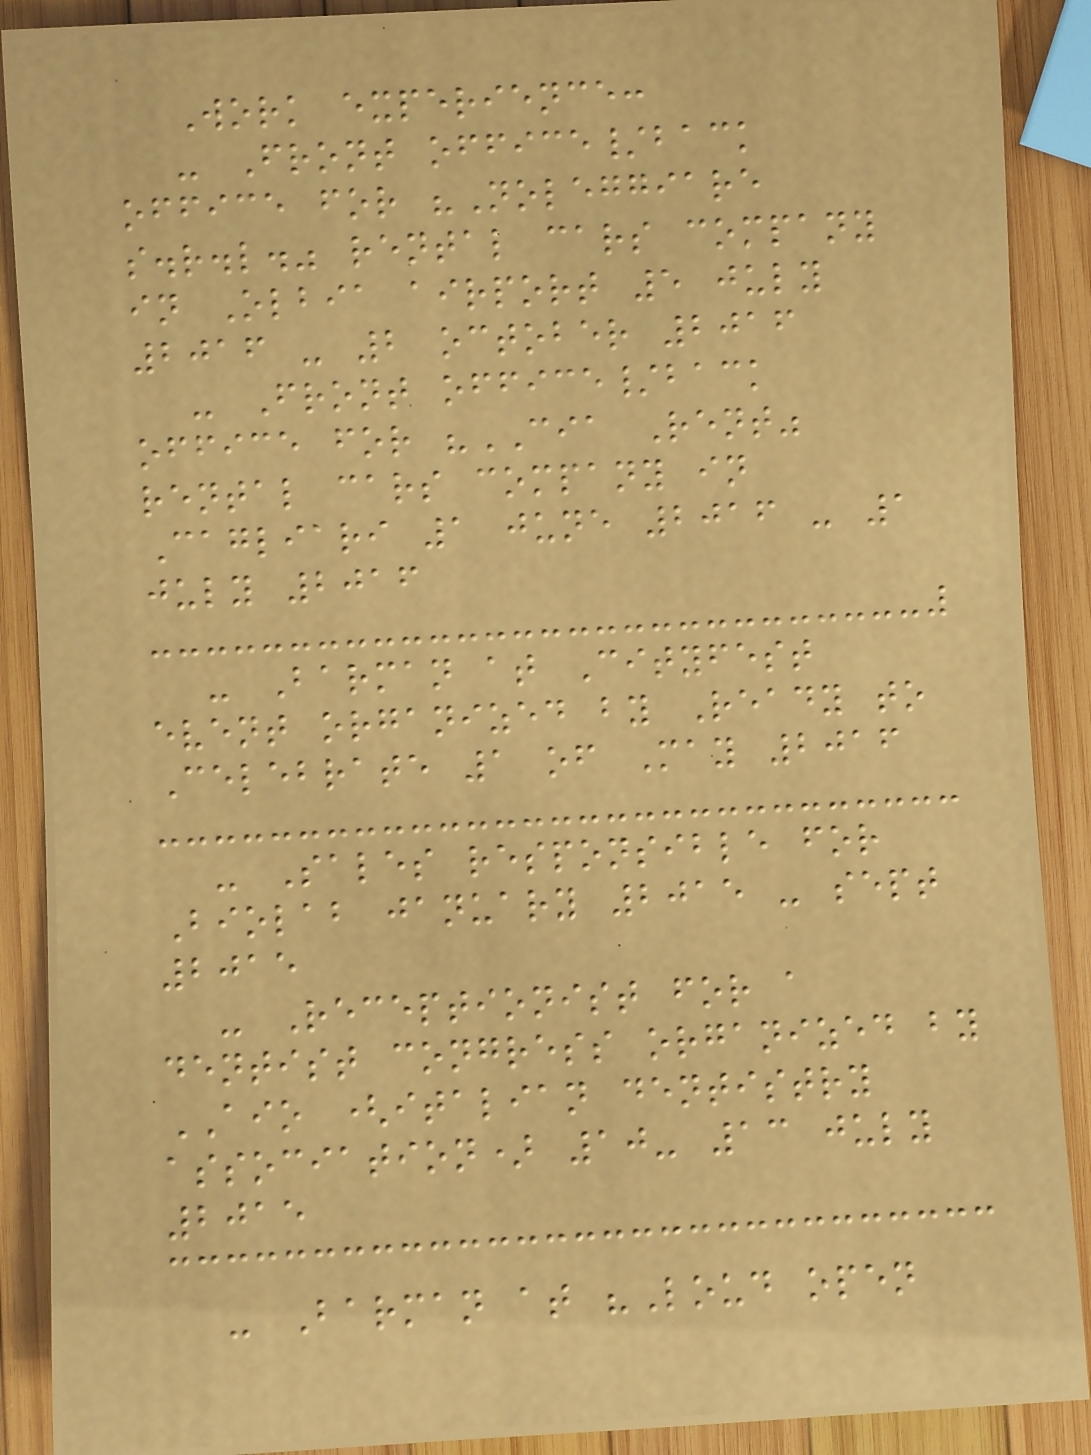Work experience:
- Front office/back
office for "Noleggiare
s.r.l." rental cars company
in Olbia airport 5 july
2016 - 2 october 2016
- Front office/back
office for "CIA Rent"
rental cars company in
Cagliari 1 june 2016 - 1
july 2016
- Barman at Cityfest
event organized by Ready to
Celebrate 1 of May 2016
- Sales responsible for
Biolab january 2015 - sept
2015
- Receptionist for a
dentist congress organized by
AIO (italian dentistry
association) 10- 13 july
2015
- Barman at "Loud open
